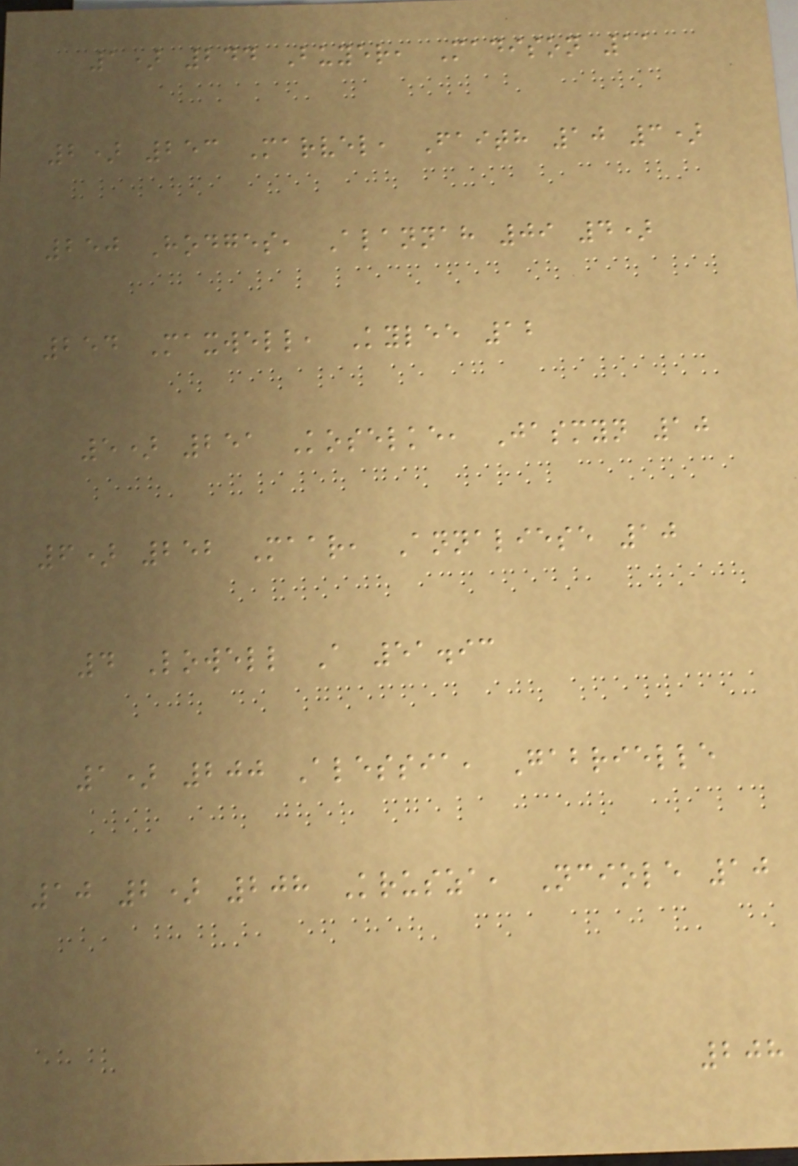1) 244 Buyer, Madison 11
2) 253 Marvel, Faith 10 3)
250 Hodges, Alannah 09 4)
254 Maxwell, Kylee 12
5) 251 Koselke, Jasmyn 10
6) 252 Maar, Annaliese 10
4 Lowell A 51.93
1) 200 Alessia, Gabrielle
10 2) 208 Krusza, Nciole 10
208
